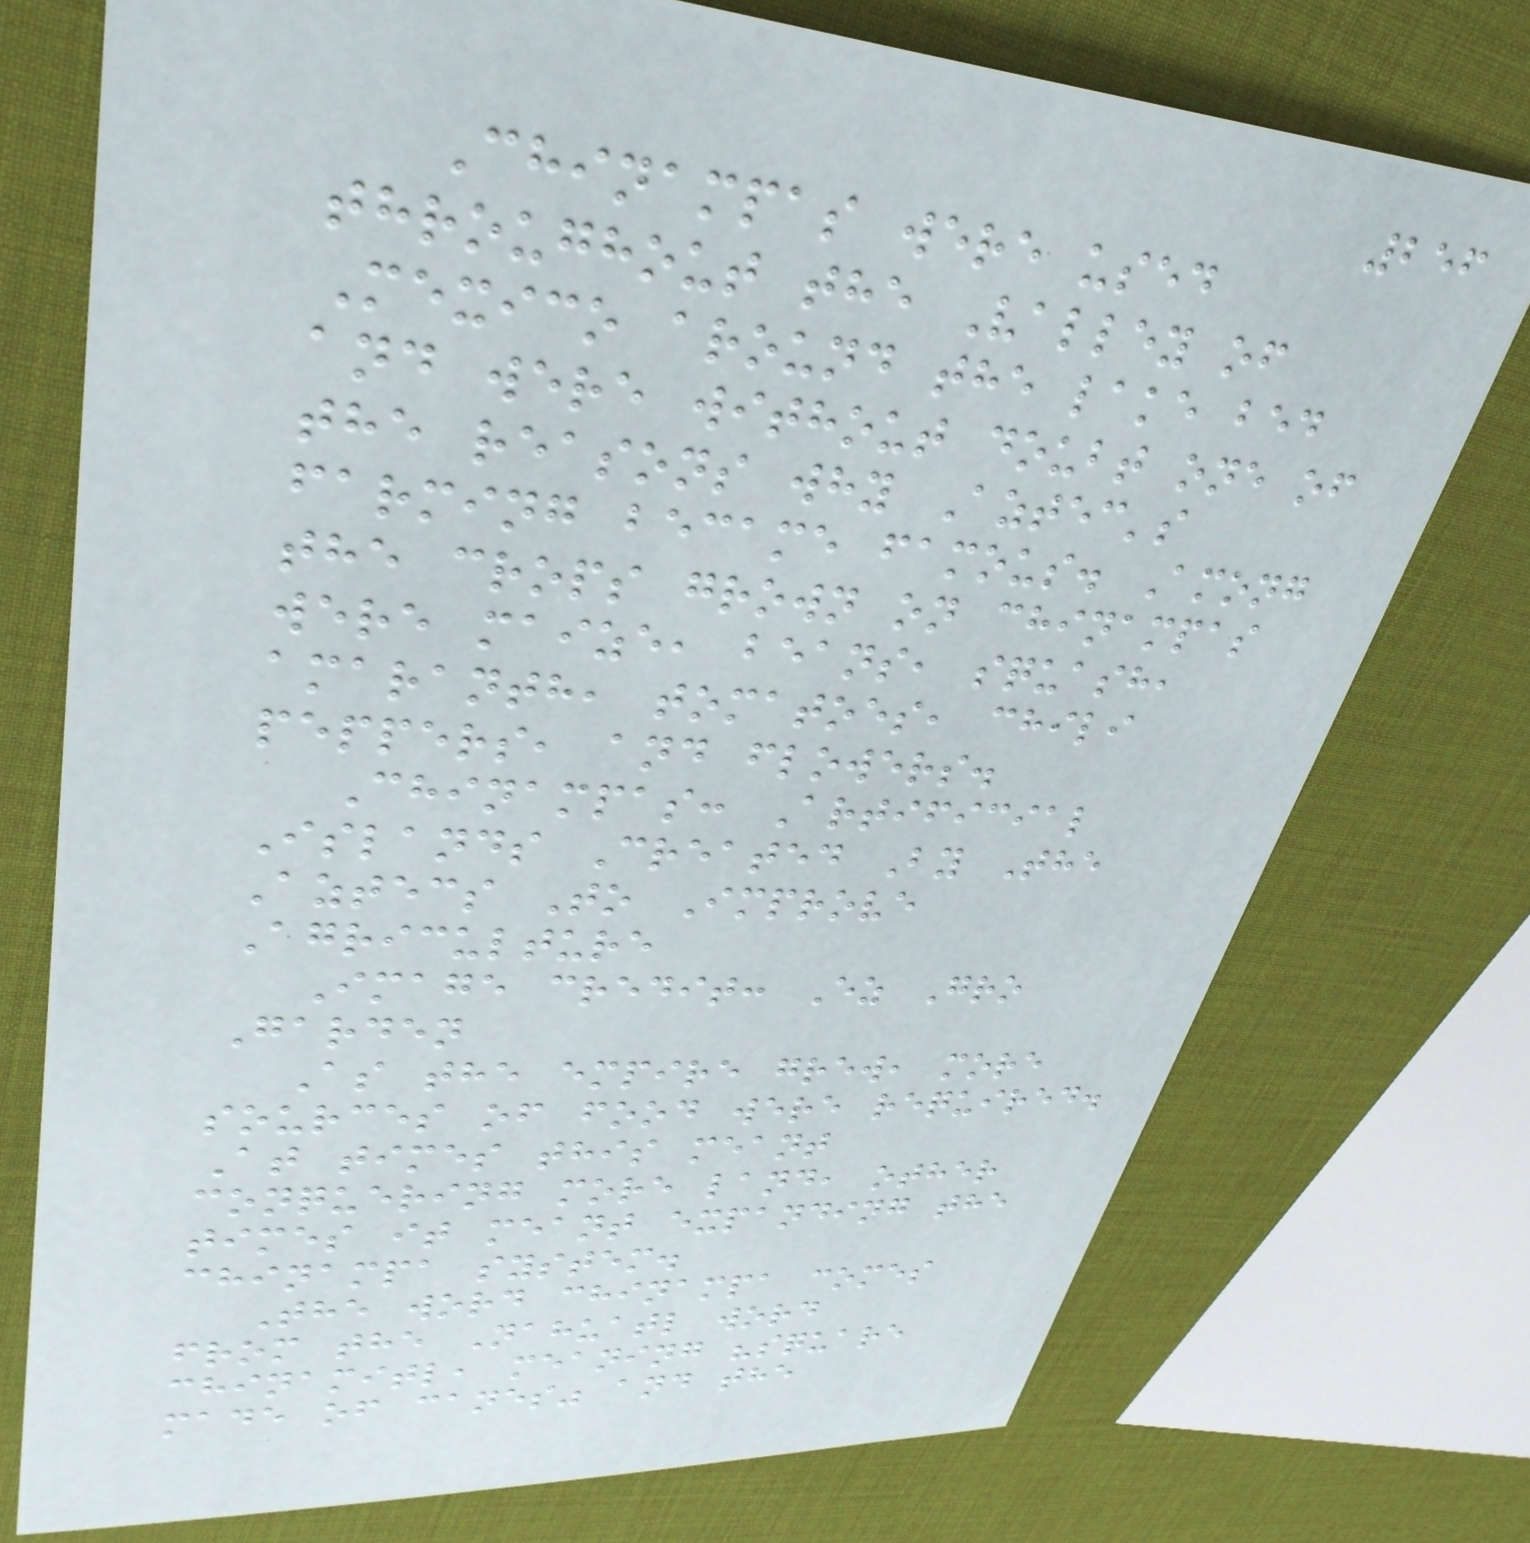256
Chinampas were used
throughout the Valley of
Mexico around the lake bed
and were without doubt one of
the reasons why Aztec's
farming became famous. Among
the crops grown on chinampas
were maize, beans, squash,
amaranth, tomatoes, chili
peppers, and flowers.
Chinampas: Artificial
Islands Created By The
Aztecs To Improve
Agriculture
Image credit: Ez Gro
Garden
As the empire grew, more
sources of food were required.
At times this meant
conquering more land, other
times it meant expanding the
chinampa system.
The word chinampa comes
from the Nahuatl word
chinamitl, meaning "square
made of canes" and the
